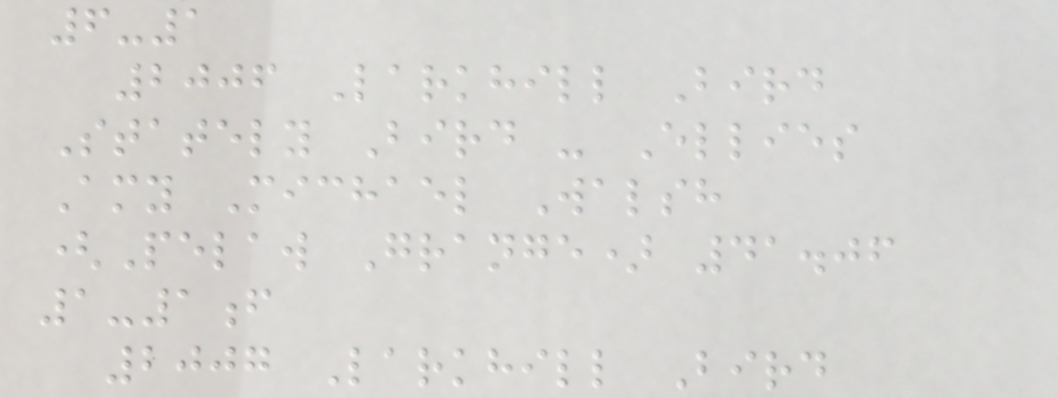6-1
2006 Larkhill Bird
Stately Bird - Ellies
Amy Michael Walsh
(Pelaw Grange) 41.06
1-1f
2007 Larkhill Bird
